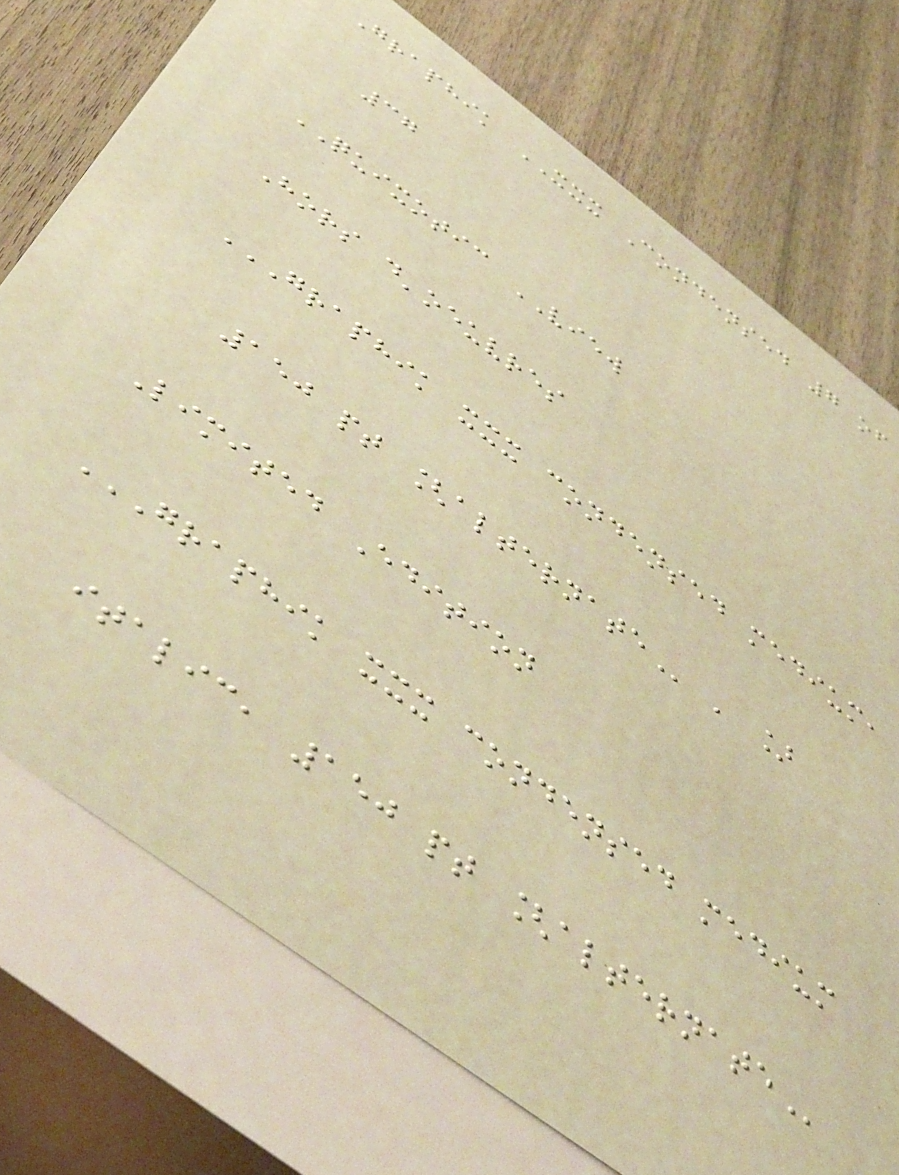Graphik XXX Condensed 7 of
37
QUIXOTIC VIEW
Hors d'oeuvres
GRAPHIK XXX CONDENSED MEDIUM,
150 PT [ALTERNATE ' ]
Limited Edition
GRAPHIK XXX CONDENSED MEDIUM
ITALIC, 150 PT [ALTERNATE
